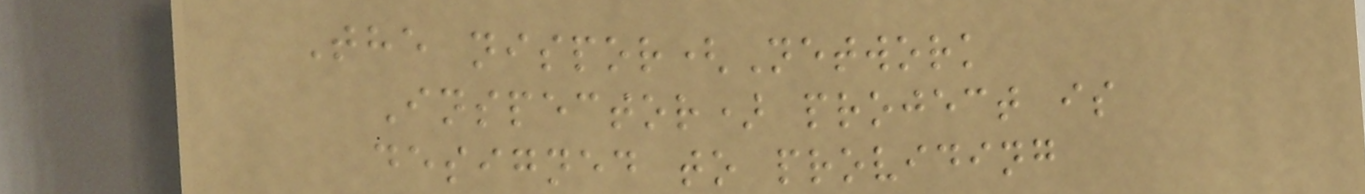The nispor(Network
Inspector) project is
designed to providing
